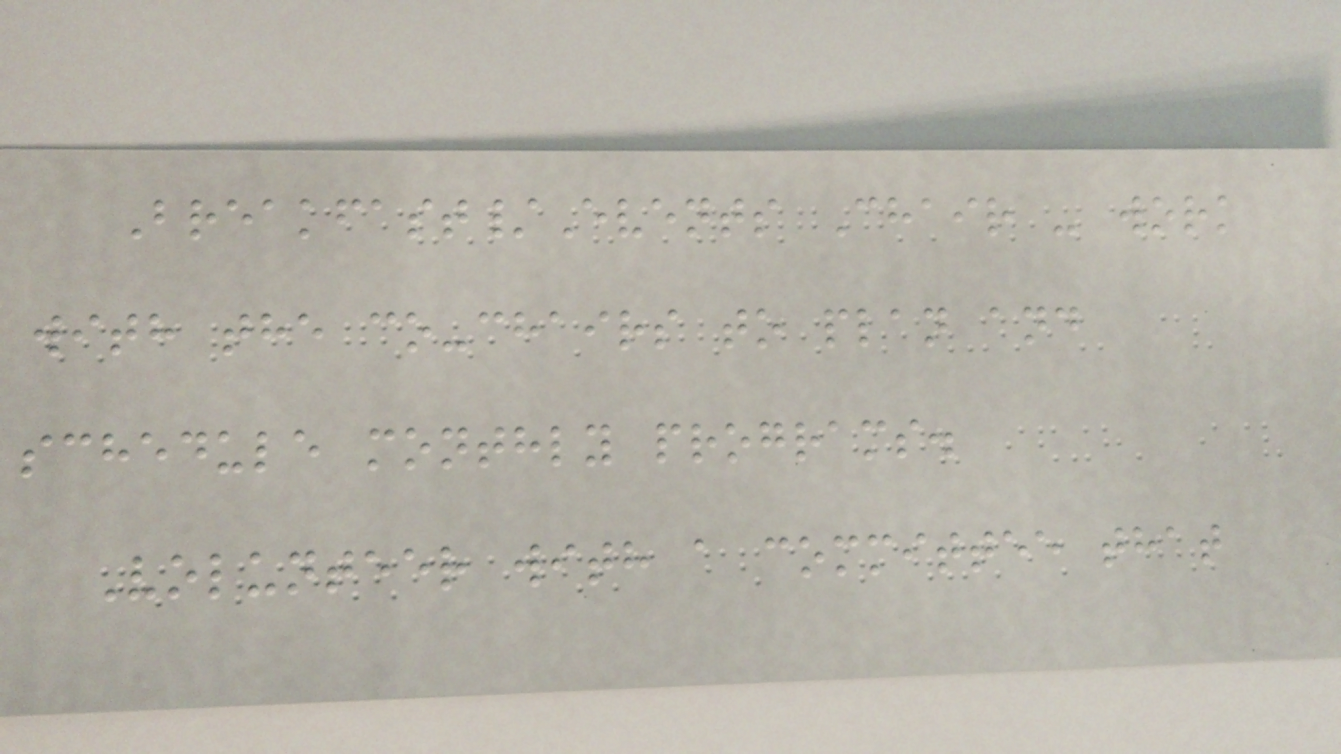Breakfast/Events Chair - work
with the co-chairs to plan and
schedule monthly programs.
Volunteer with a committee that
